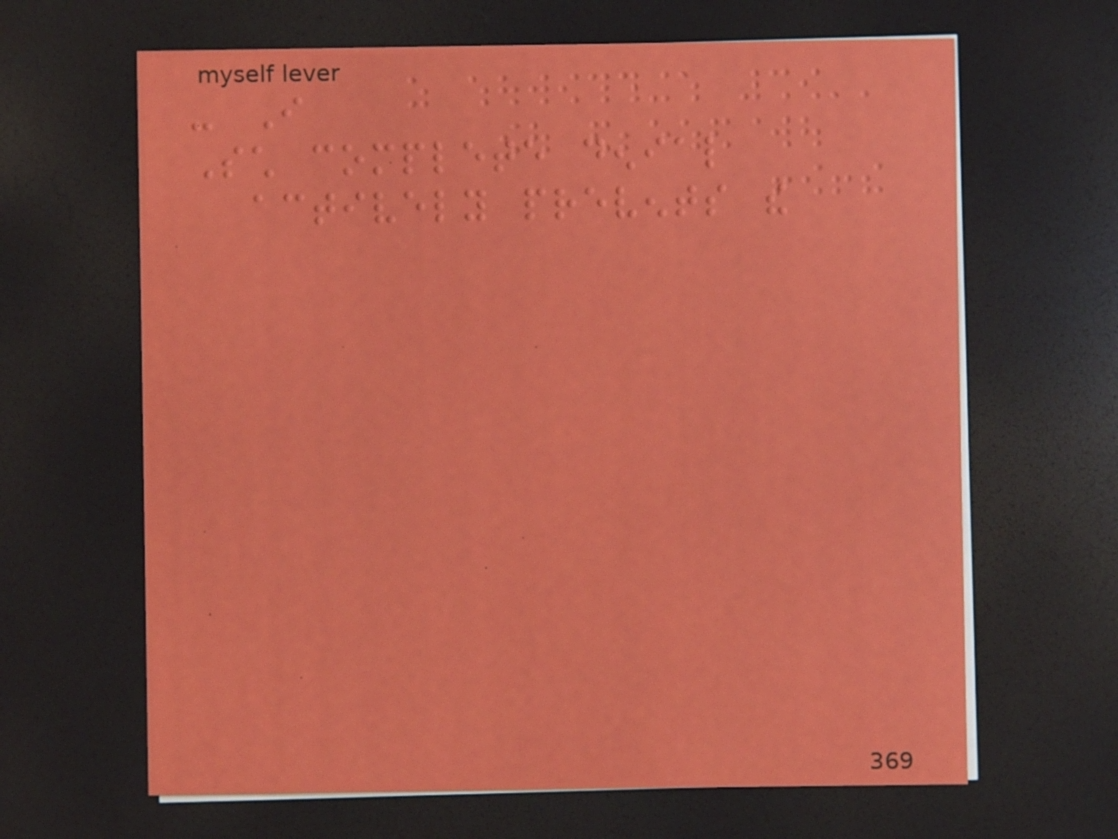- I
Such complete denial
actively prevents the
